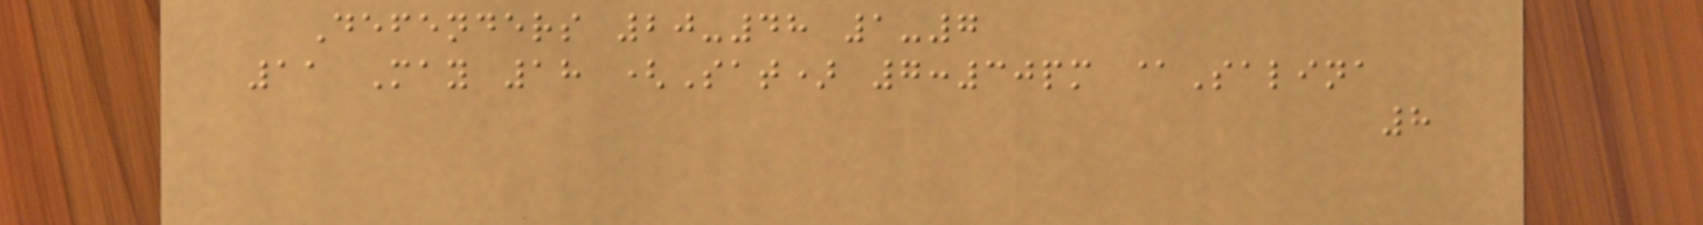Defenders 20-48 1-7
11 May 18 (Sat) 7:30pm @Salina
8
